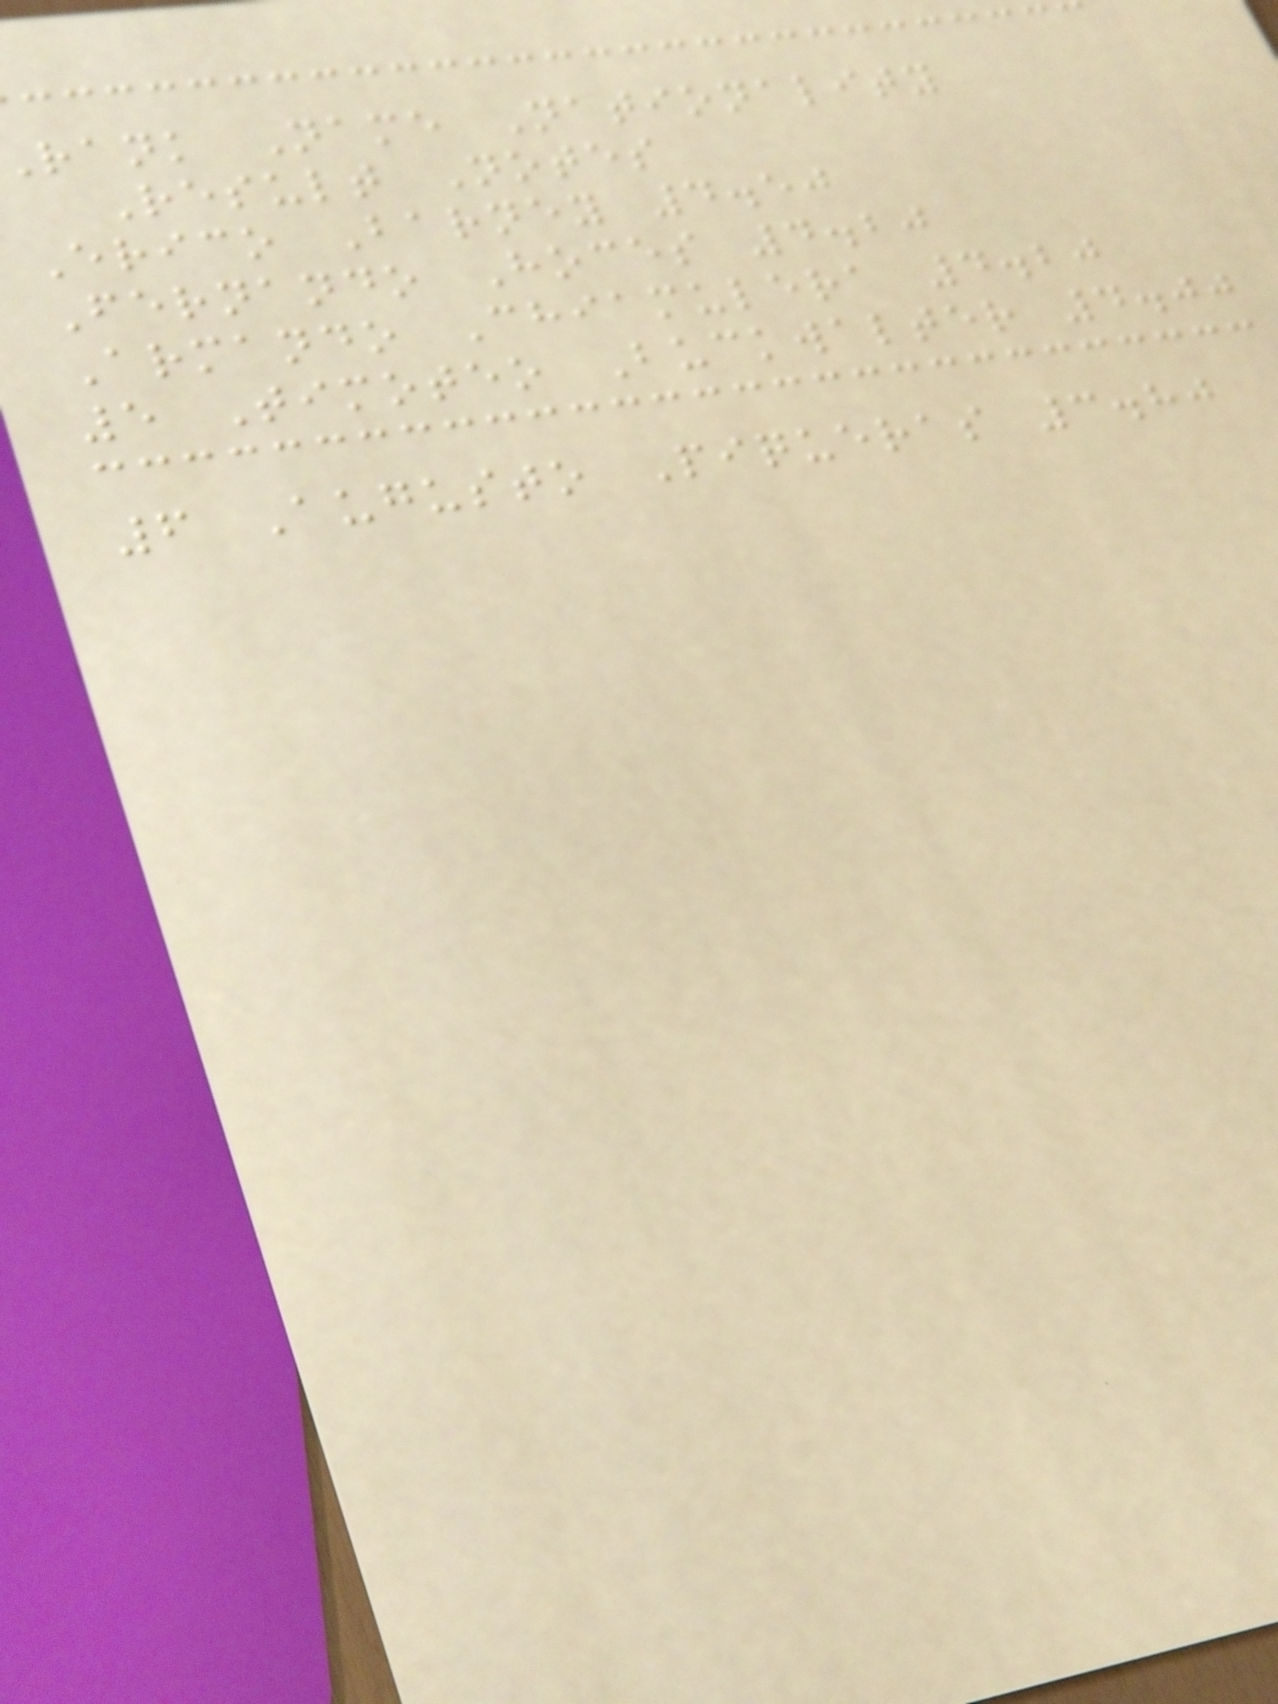rank Name Nationality
Result Notes
Erico Barney 4.50
Fernando Hoces 4.20
Armando Chiamulera 4.20
5 Timoteo Buckwalter 4.00
6 Augusto Piqueras 3.80
